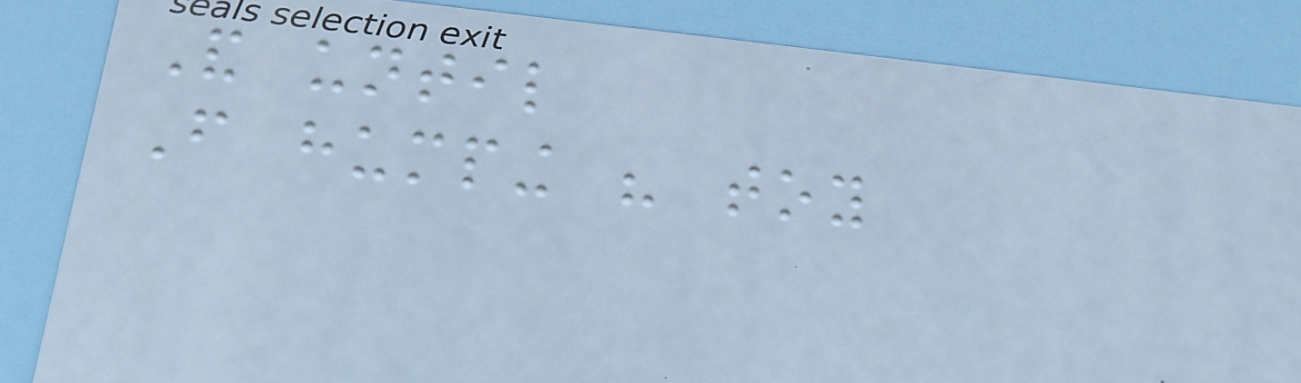And until
From humping his toy
